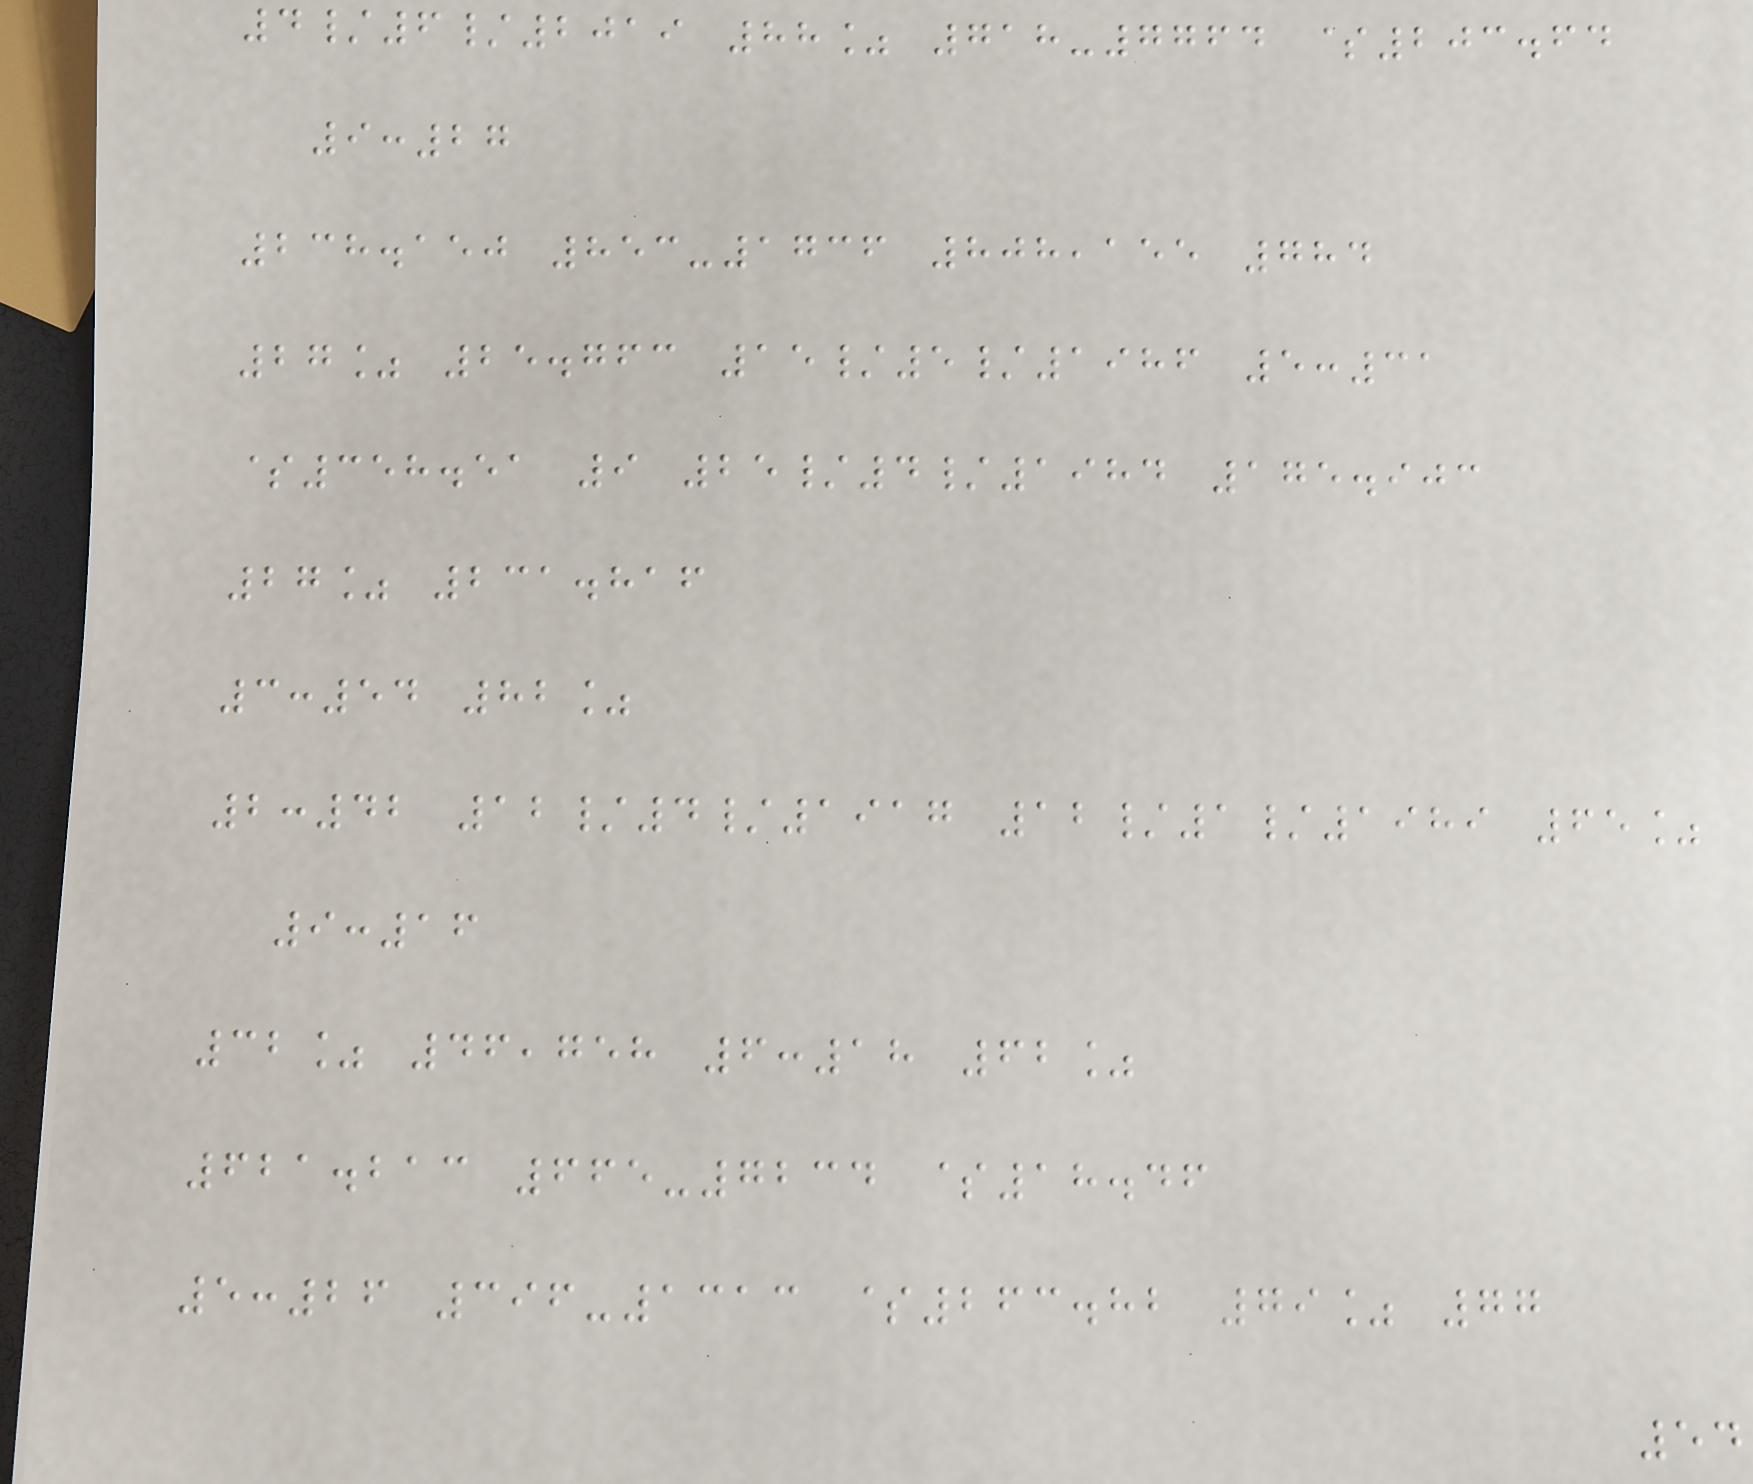4/6/2019 88% 718-7764 $203.64
9:27
238.150 853-1736 808,155 784
27% 25.763 15/5/1986 5:31
$358.51 9 25/4/1984 175.903
27% 231.816
3:54 82%
2:42 12/4/1917 12/1/1989 65%
9:16
32% 46,758 6:18 62%
621.213 665-7234 $18.46
5:26 396-1313 $263.82 79% 77
54
